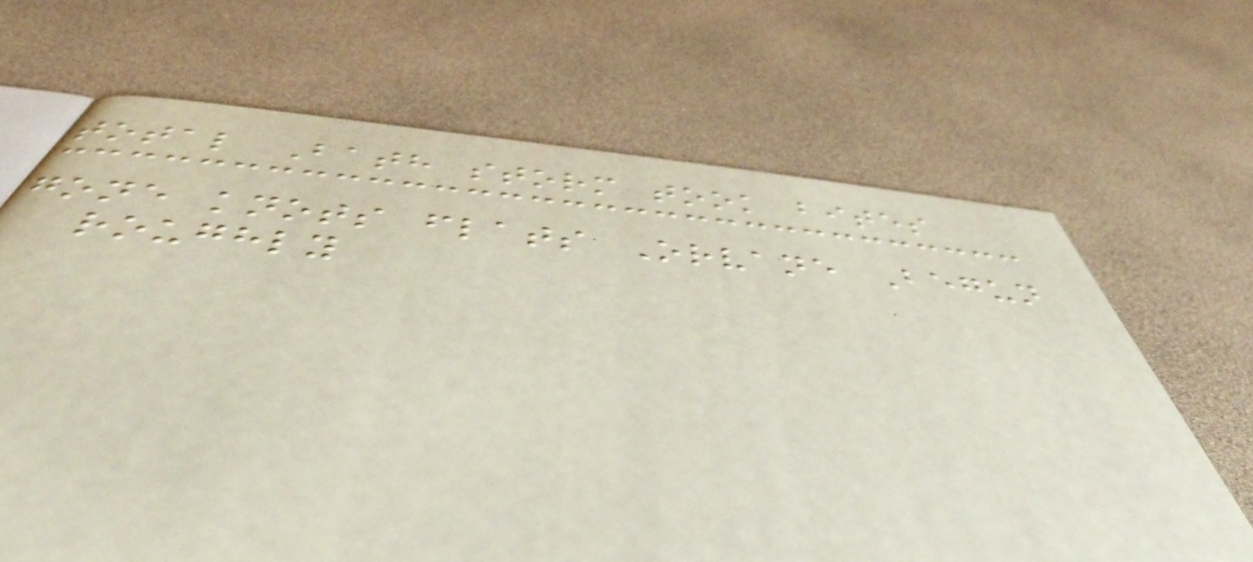total Bath storm took bites
gone knots flats Orvane Begun
roughly
